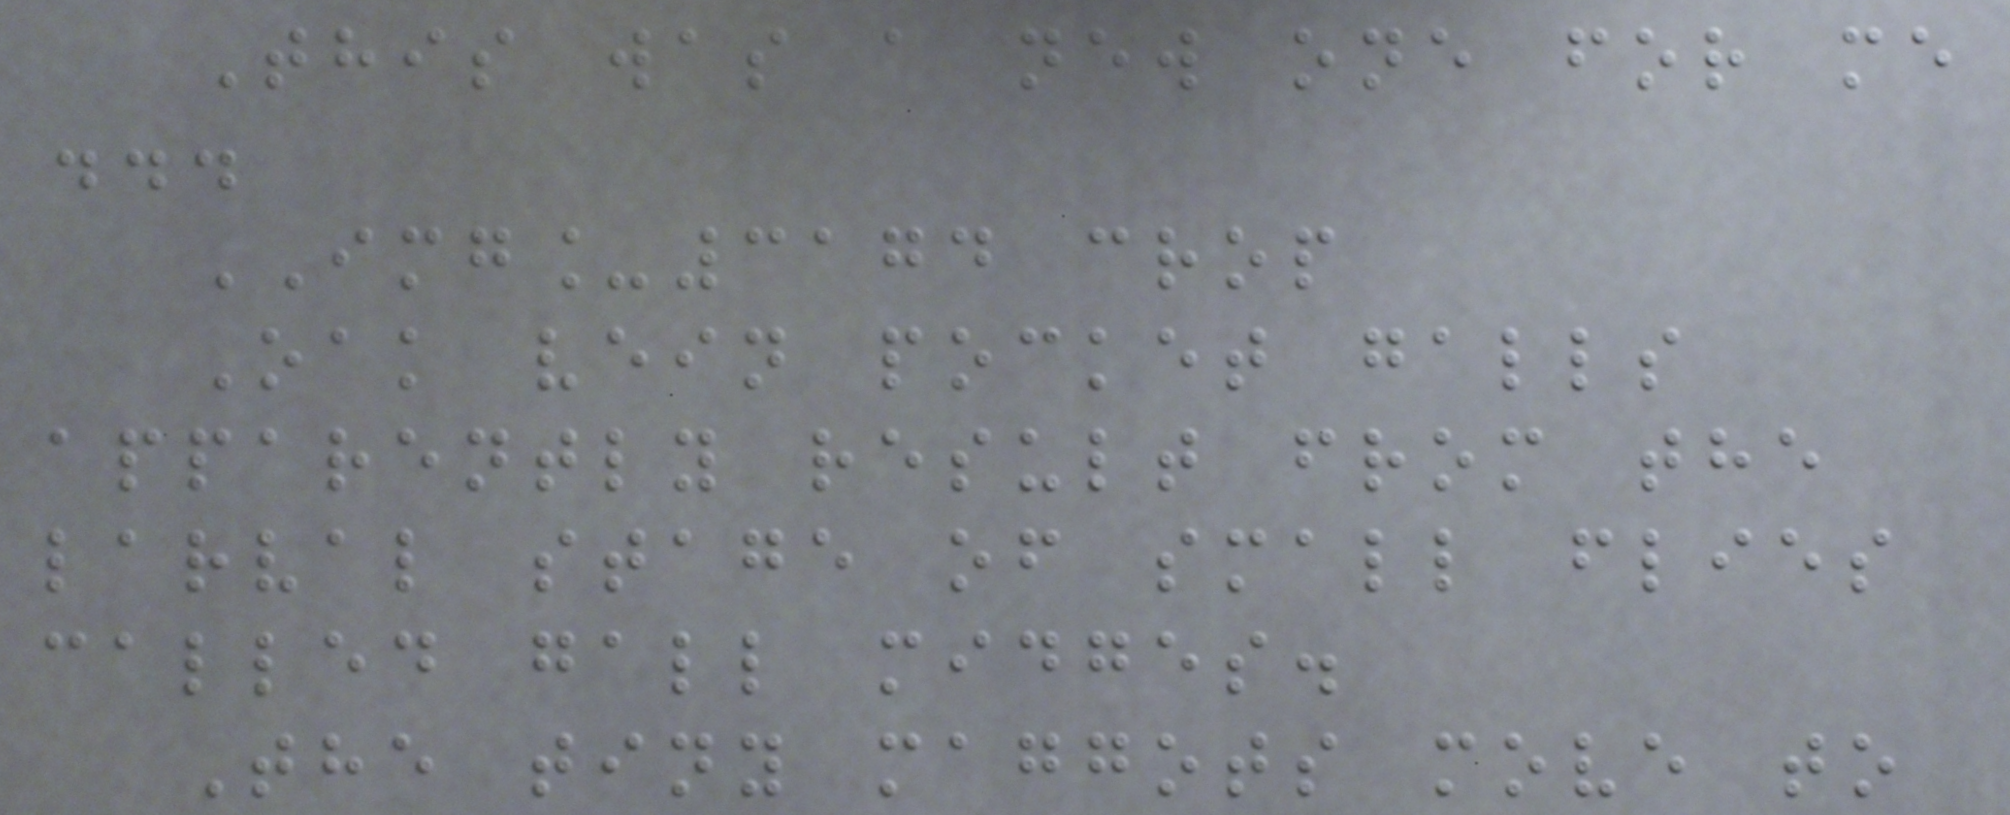This was a new one for me
...
IMG_3174 crop
Oak vein pocket galls
apparently result from the
larval stage of small flies
called gall midges.
The tiny maggots move to
